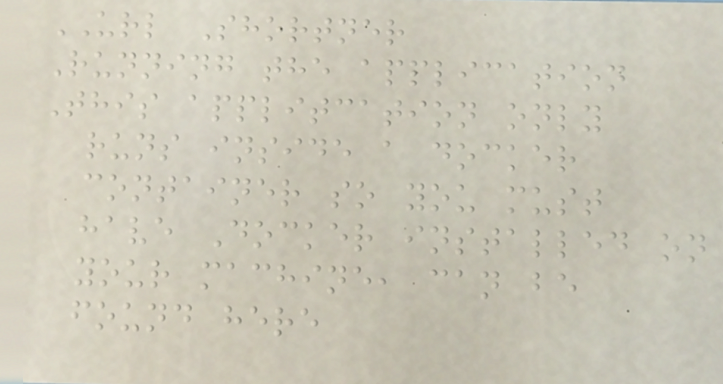URL Shortner
Running the application
This applitcation only
runs inside a docker
container so you must
have Docker installed on
your machine, can be
found here
